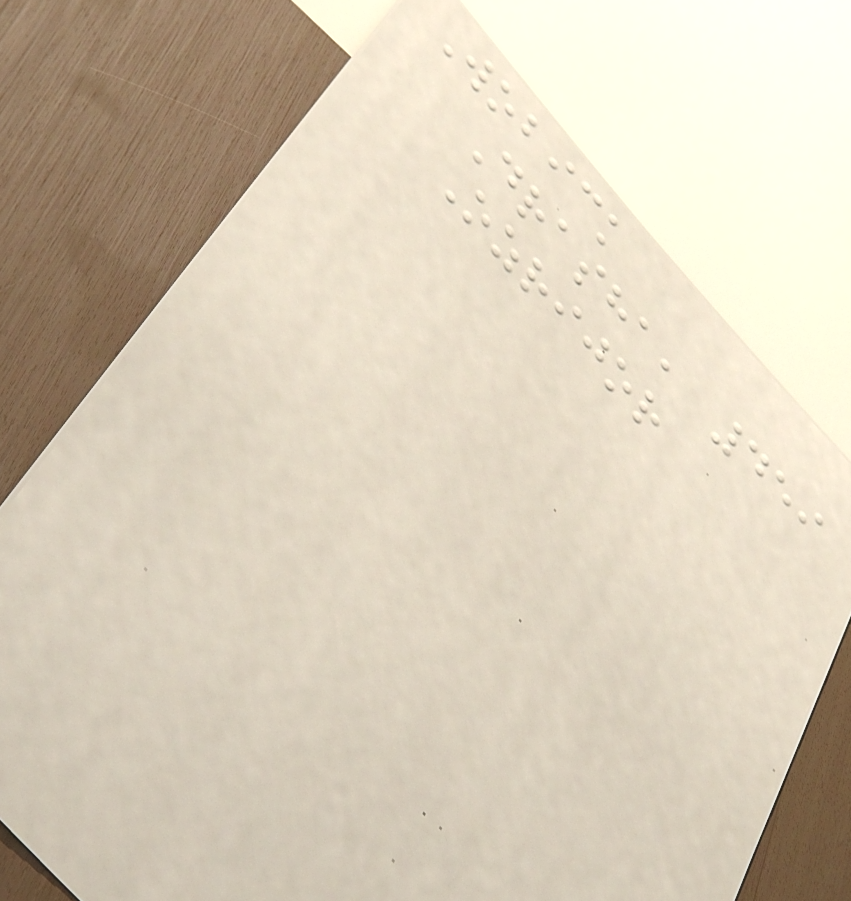Wobick
Drasha, 459
Ozrijor
